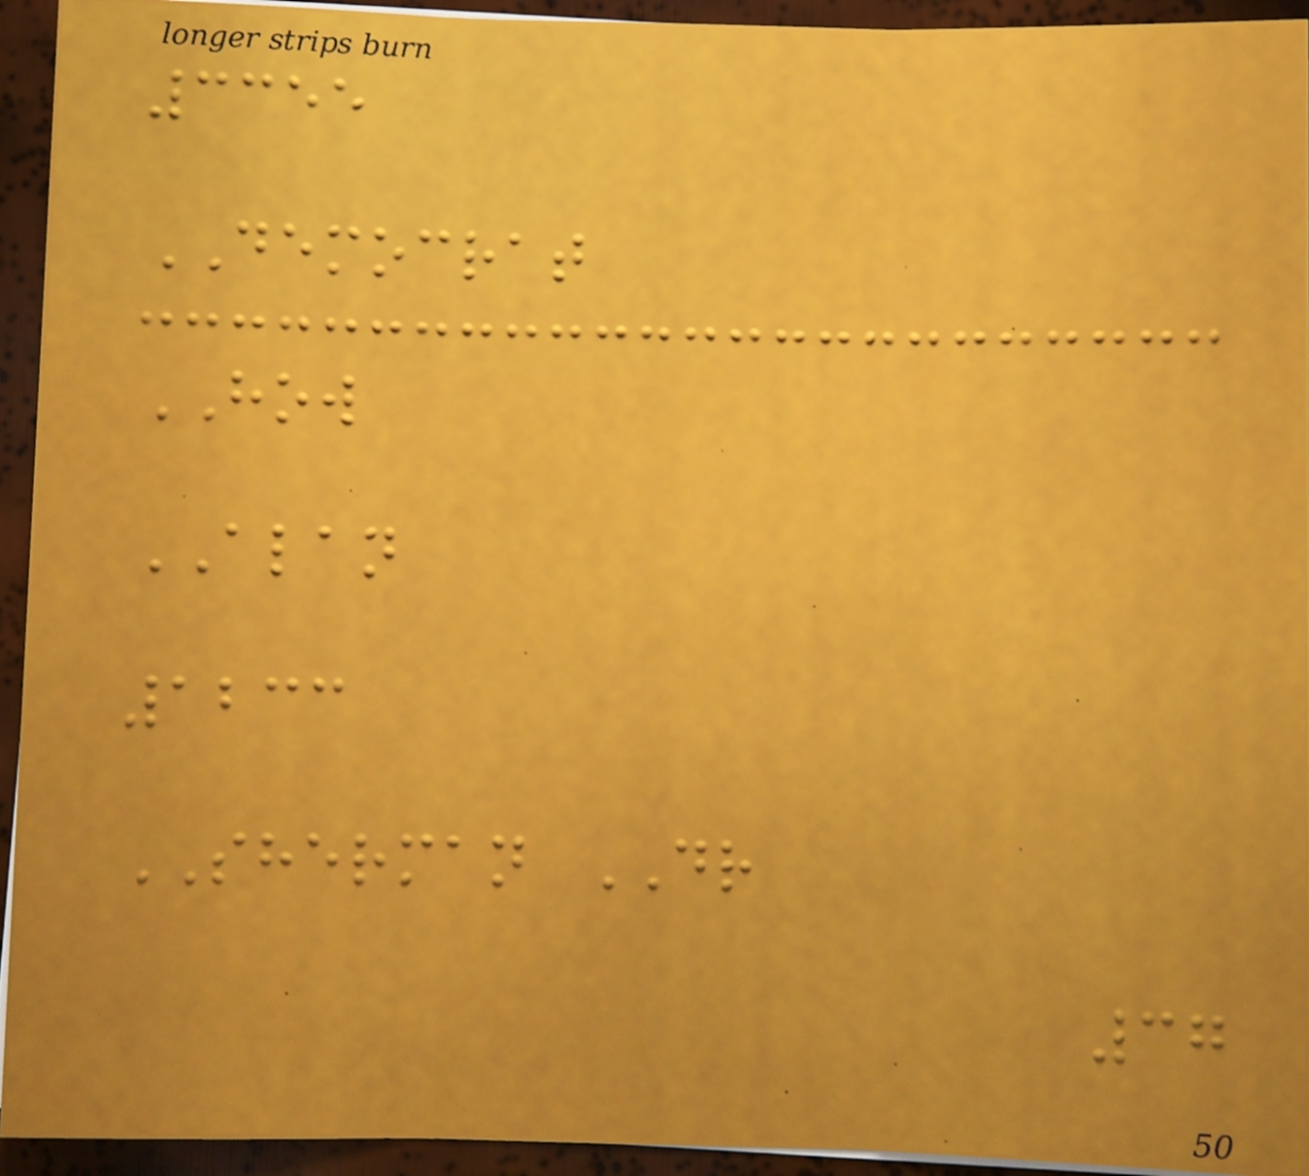3355
DEMOCRAT
HOW
ALAN
1233
SHERMAN DR
37
